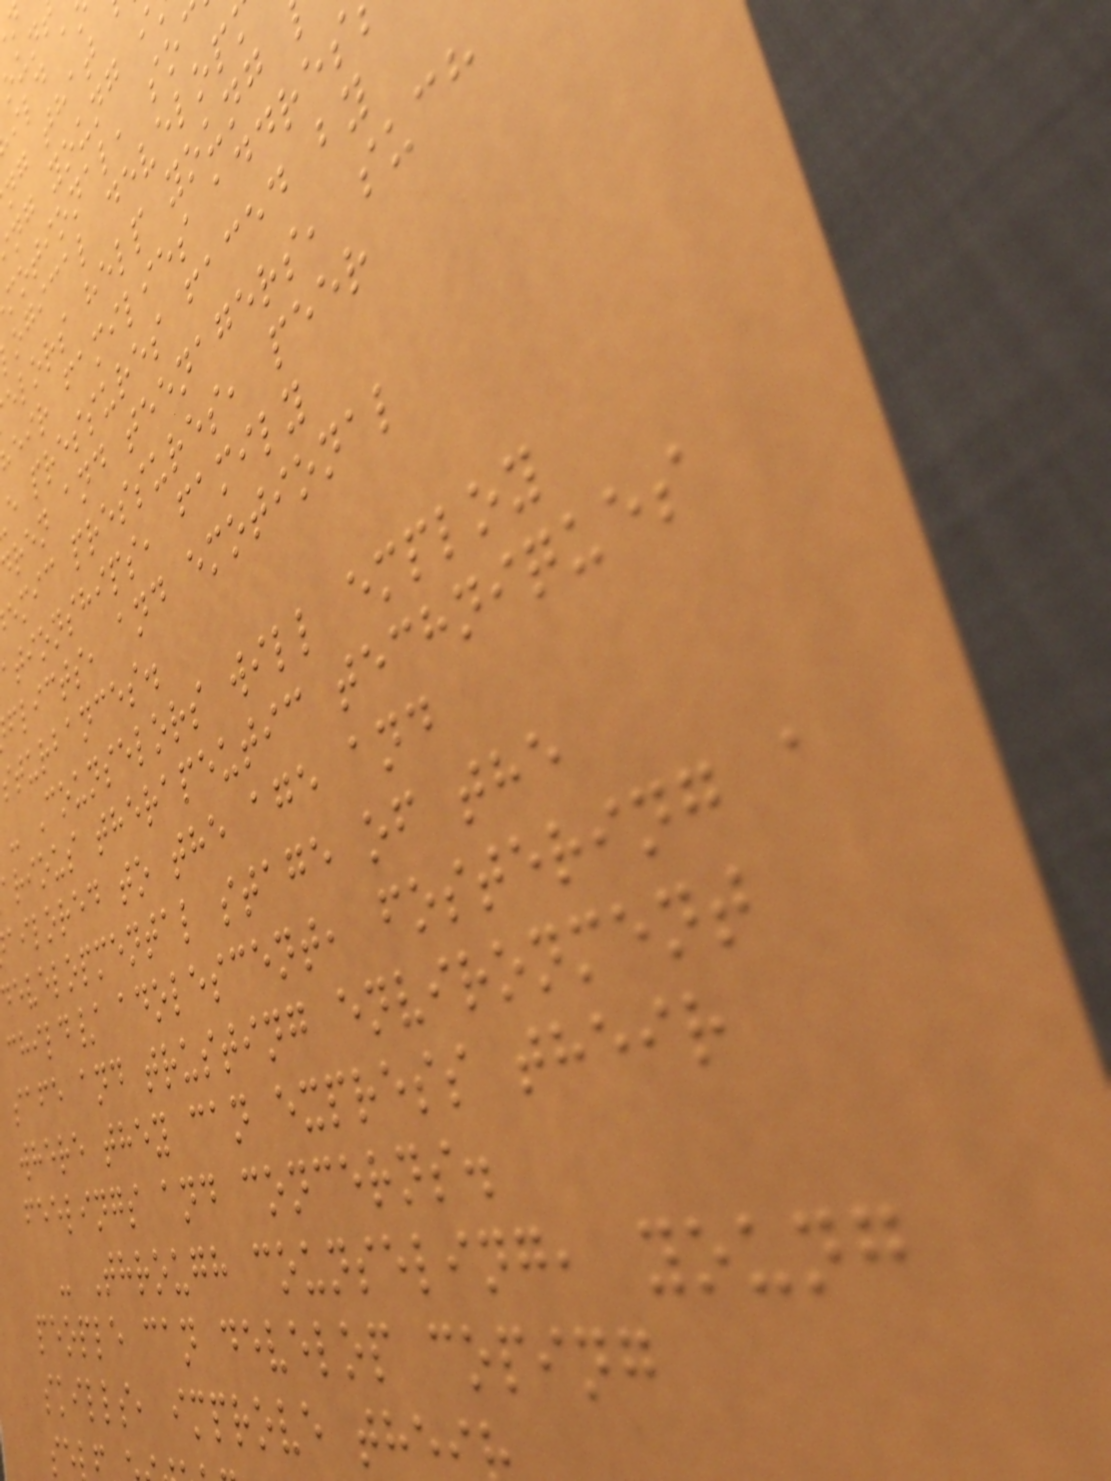ng that
ng young i
motional, so
ogical develop
elors help young
eir families addres
e pressures faced by
ren and teenagers, such
emic pressures, peer
ationships, family
flicts, and emotional
sturbances.
- Counselors will employ
arious therapeutic techniques
ailored to the age and
developmental stage of the
child/ adolescent, fostering a
safe and trusting environment
where they can express their
feelings and concerns.
- Through counseling, young
people can develop coping
skills, improve the
